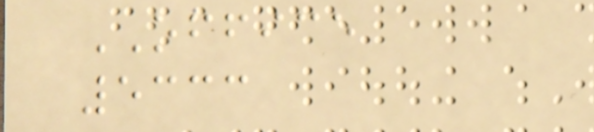OFFICE
5333
